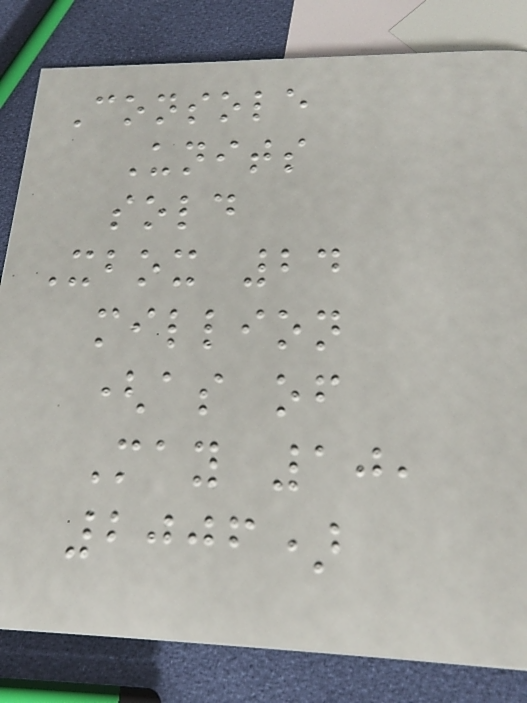Console
Units
sold
Xbox 24
million
(as of
May 10,
2006)
